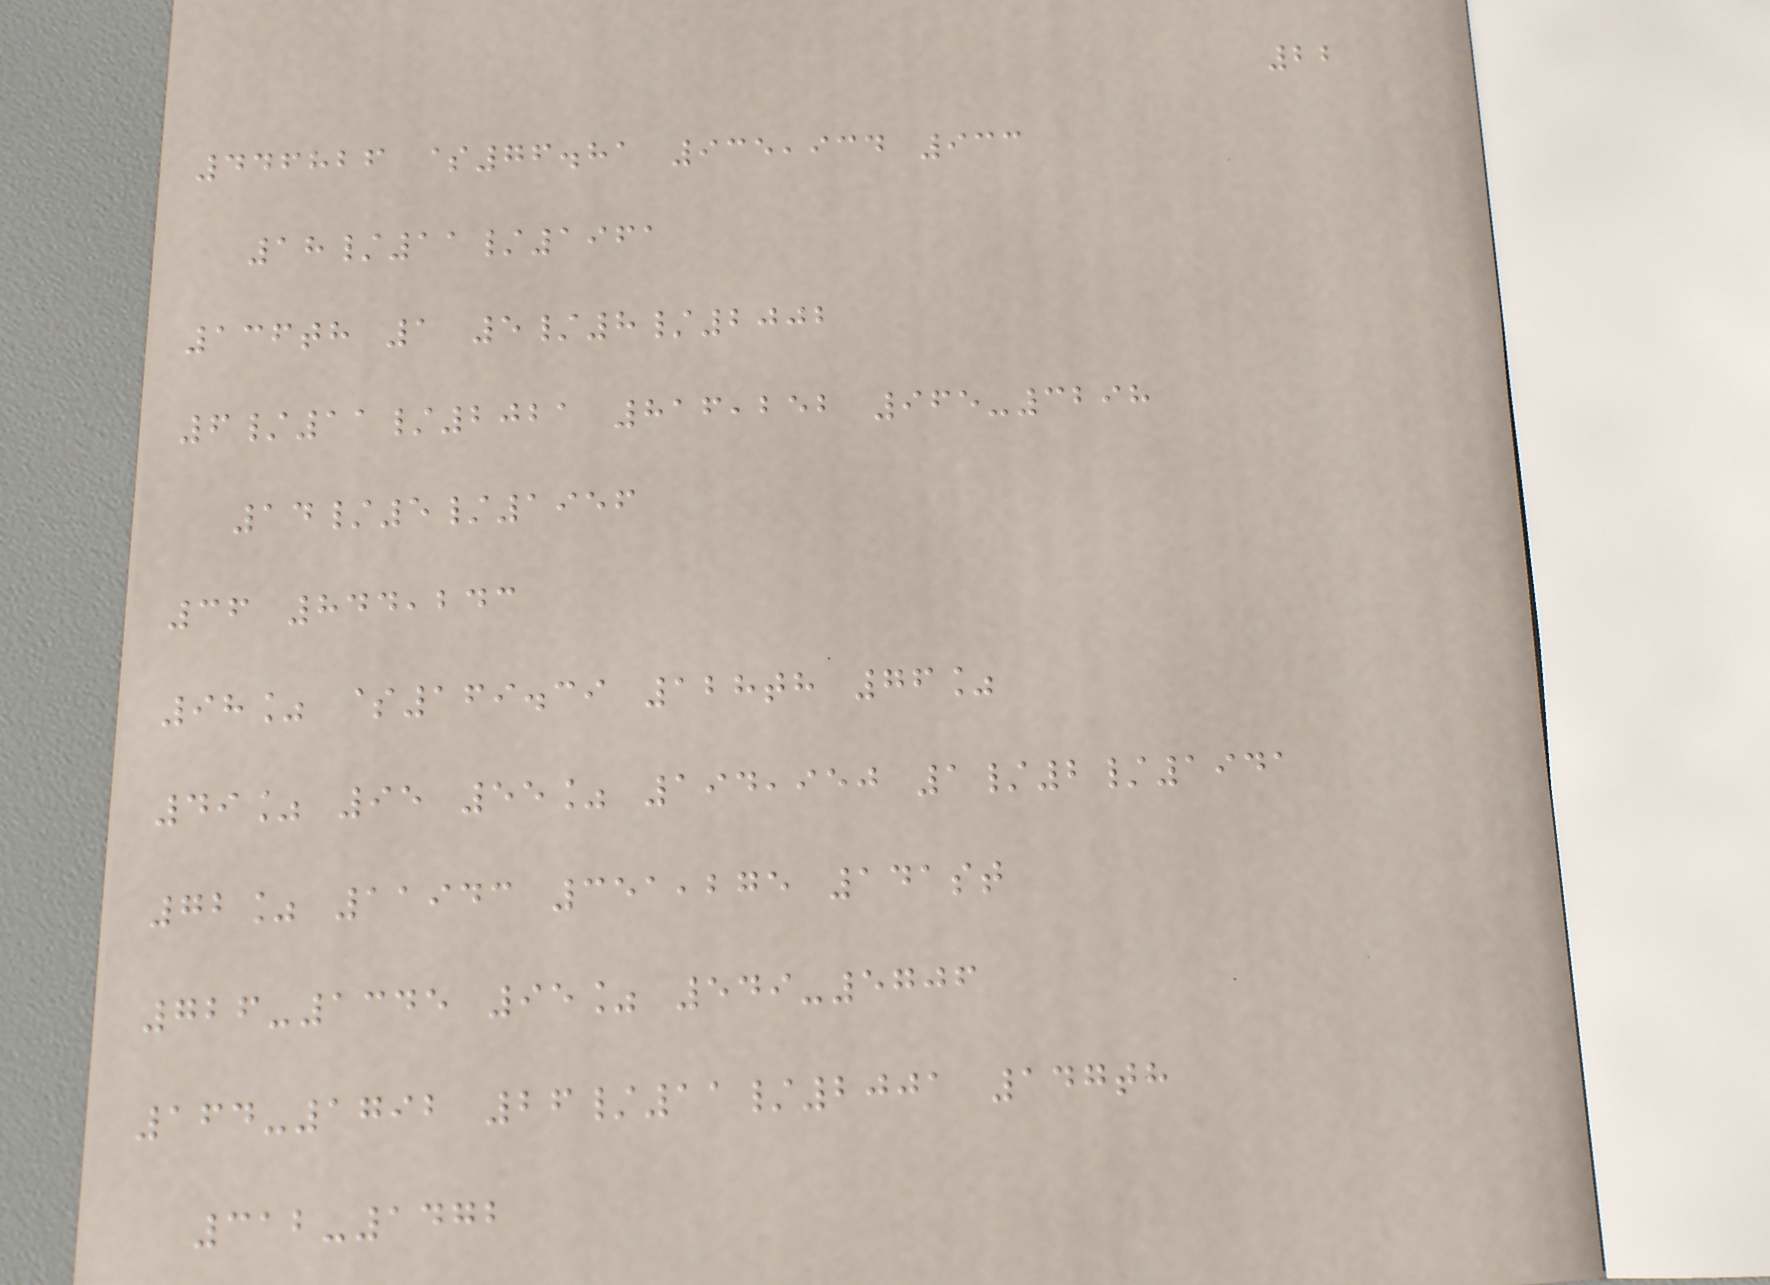22
446826 $76.81 935,934 933
18/11/1961
136th 1 5/8/2002
6/11/2021 816,252 965-3298
14/5/1956
36 844,243
98% $169.39 128th 76%
49% 95 55% 194,950 1/2/1941
72% 11943 351,275 141st
726-1345 95% 549-5706
164-1792 26/11/2001 147th
312-1472
